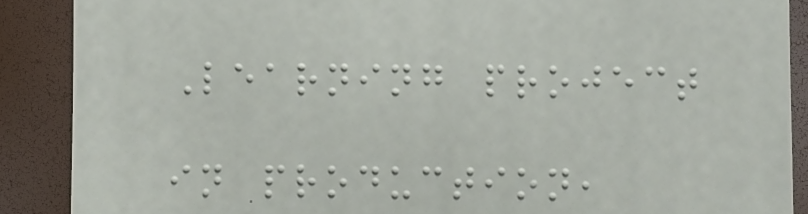Learning project
in production,
